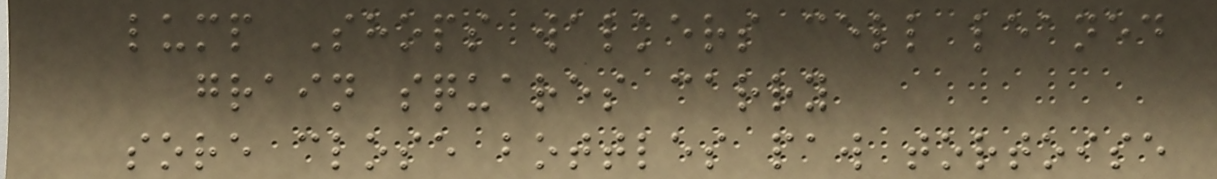lump Shops walkers cell leaned
grain squares carry
sore close bottles paw tortoise
